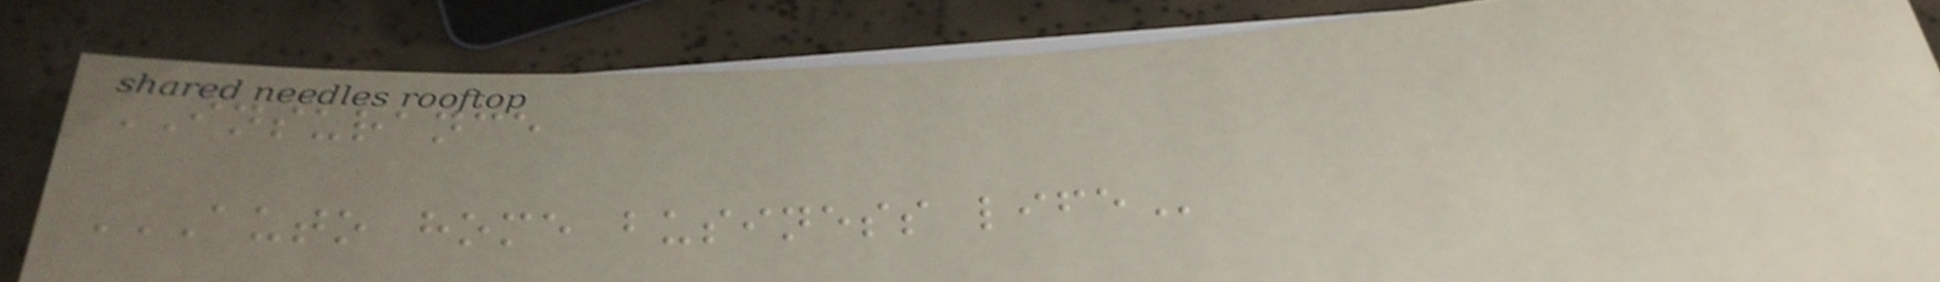INSURANCE
AUTO HOME BUSINESS LIFE
